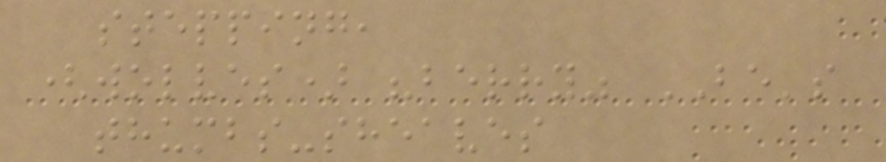stepping,
(wolves) "berry" BE's
thumbs-sheaves
